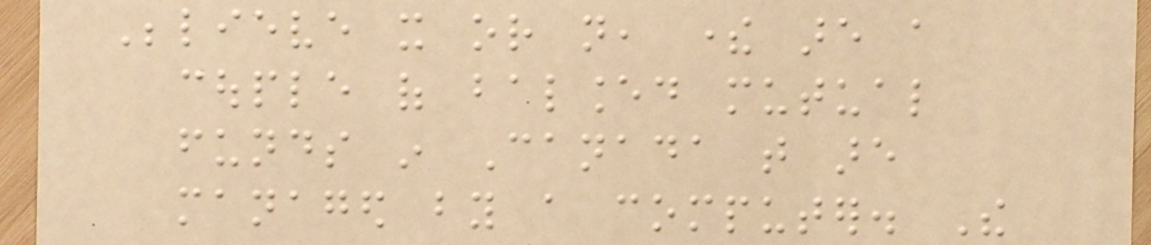Believe it or not, there are a
couple of balanced mutual
funds in Canada that are
managed by a computer. The
